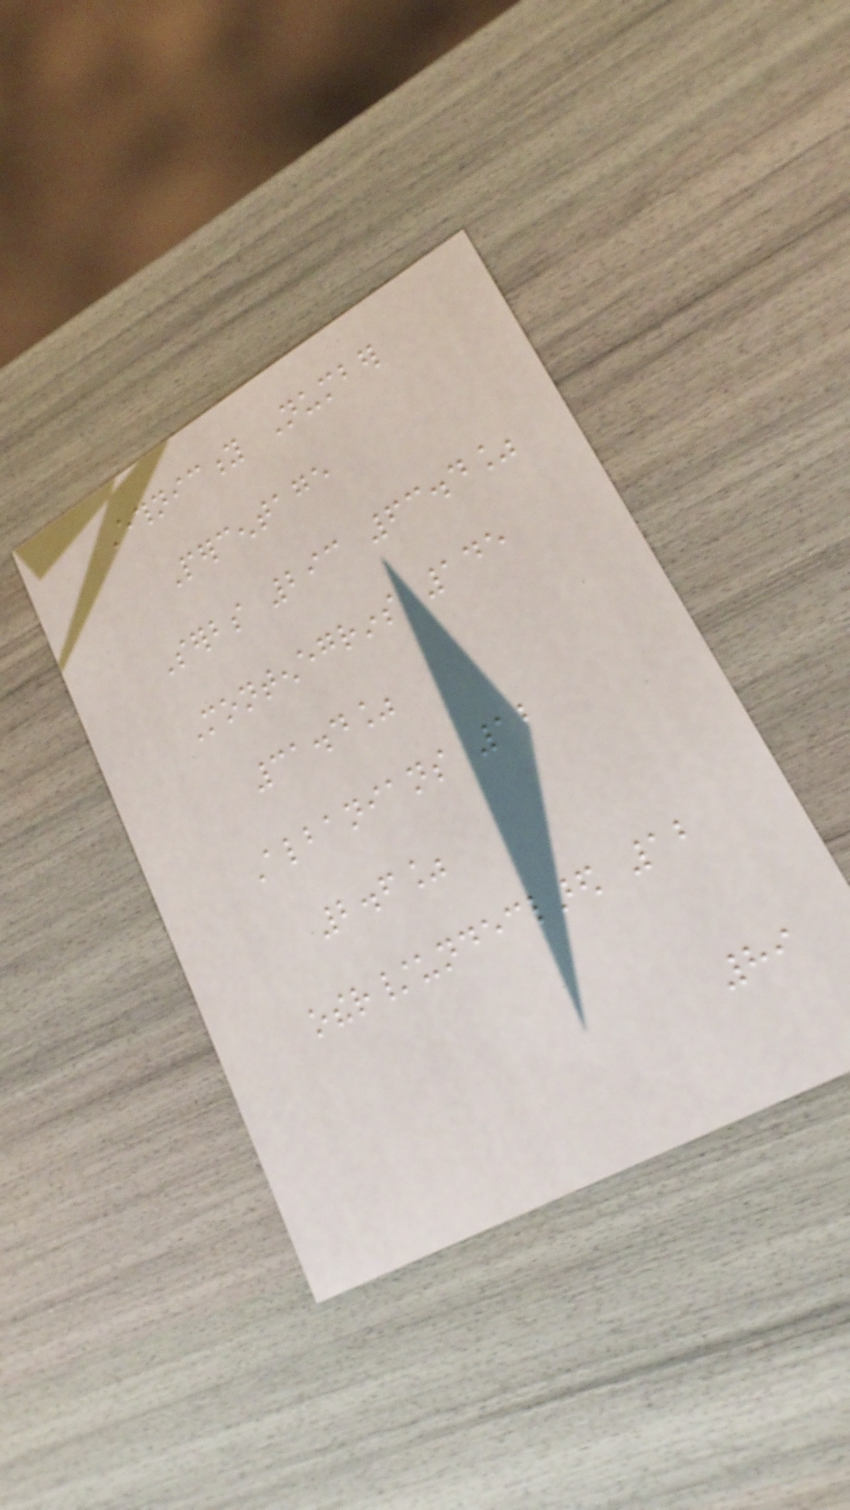Ethnicity Number
Percentage
Serbs 293 63.4%
Montenegrins 145
31.4%
Albanians 12
2.6%
other/undeclared 12
89
